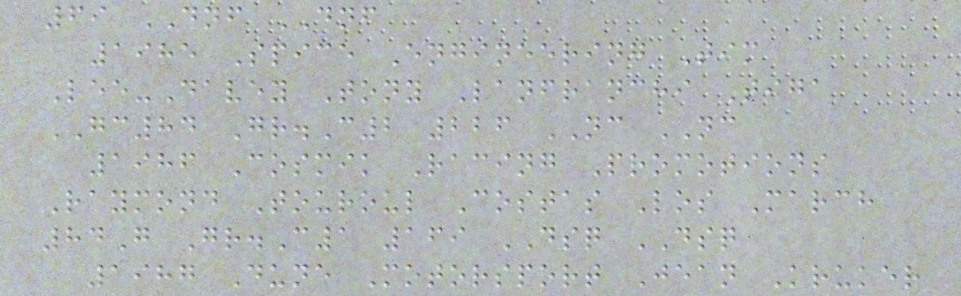69 DNF DNF
1985 Spice Engineering Tim
Lee-Davey Tony Lanfranchi Tiga
GC84 Gr.C2 226 NC NC
1986 Cosmik Racing Promotions
Raymond Touroul Costas Los March
84G Gr.C1 169 DSQ DSQ
1987 Dune Motorsport Jean Kruker
